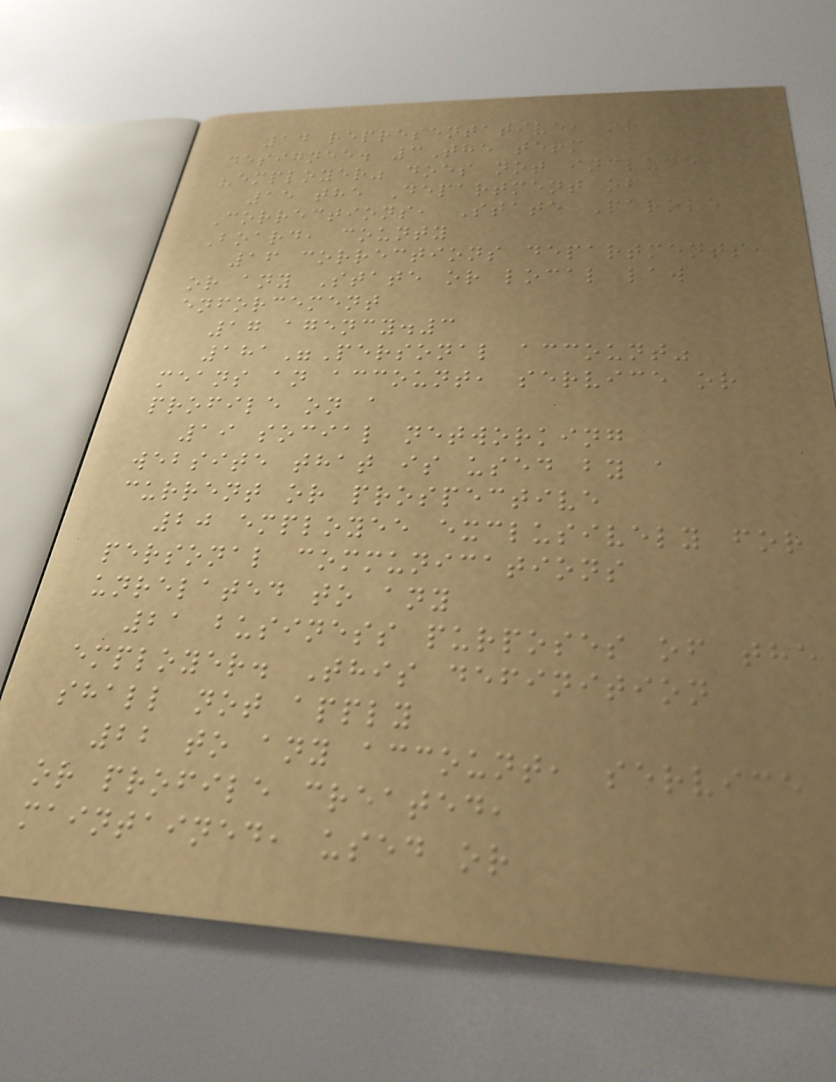14 representative, or
designee. 3The term
"employer" does not include
15 the Department of
Corrections, State Parole
Board, county
16 corrections departments,
or any State or local law
enforcement
17 agency.3
181"Personal account"
means an account, service or
profile on a
19 social networking
website that is used by a
current or prospective
20 employee exclusively for
personal communications
unrelated to any
21 business purposes of the
employer. This definition
shall not apply
22 to any account, service
or profile created,
maintained, used or
